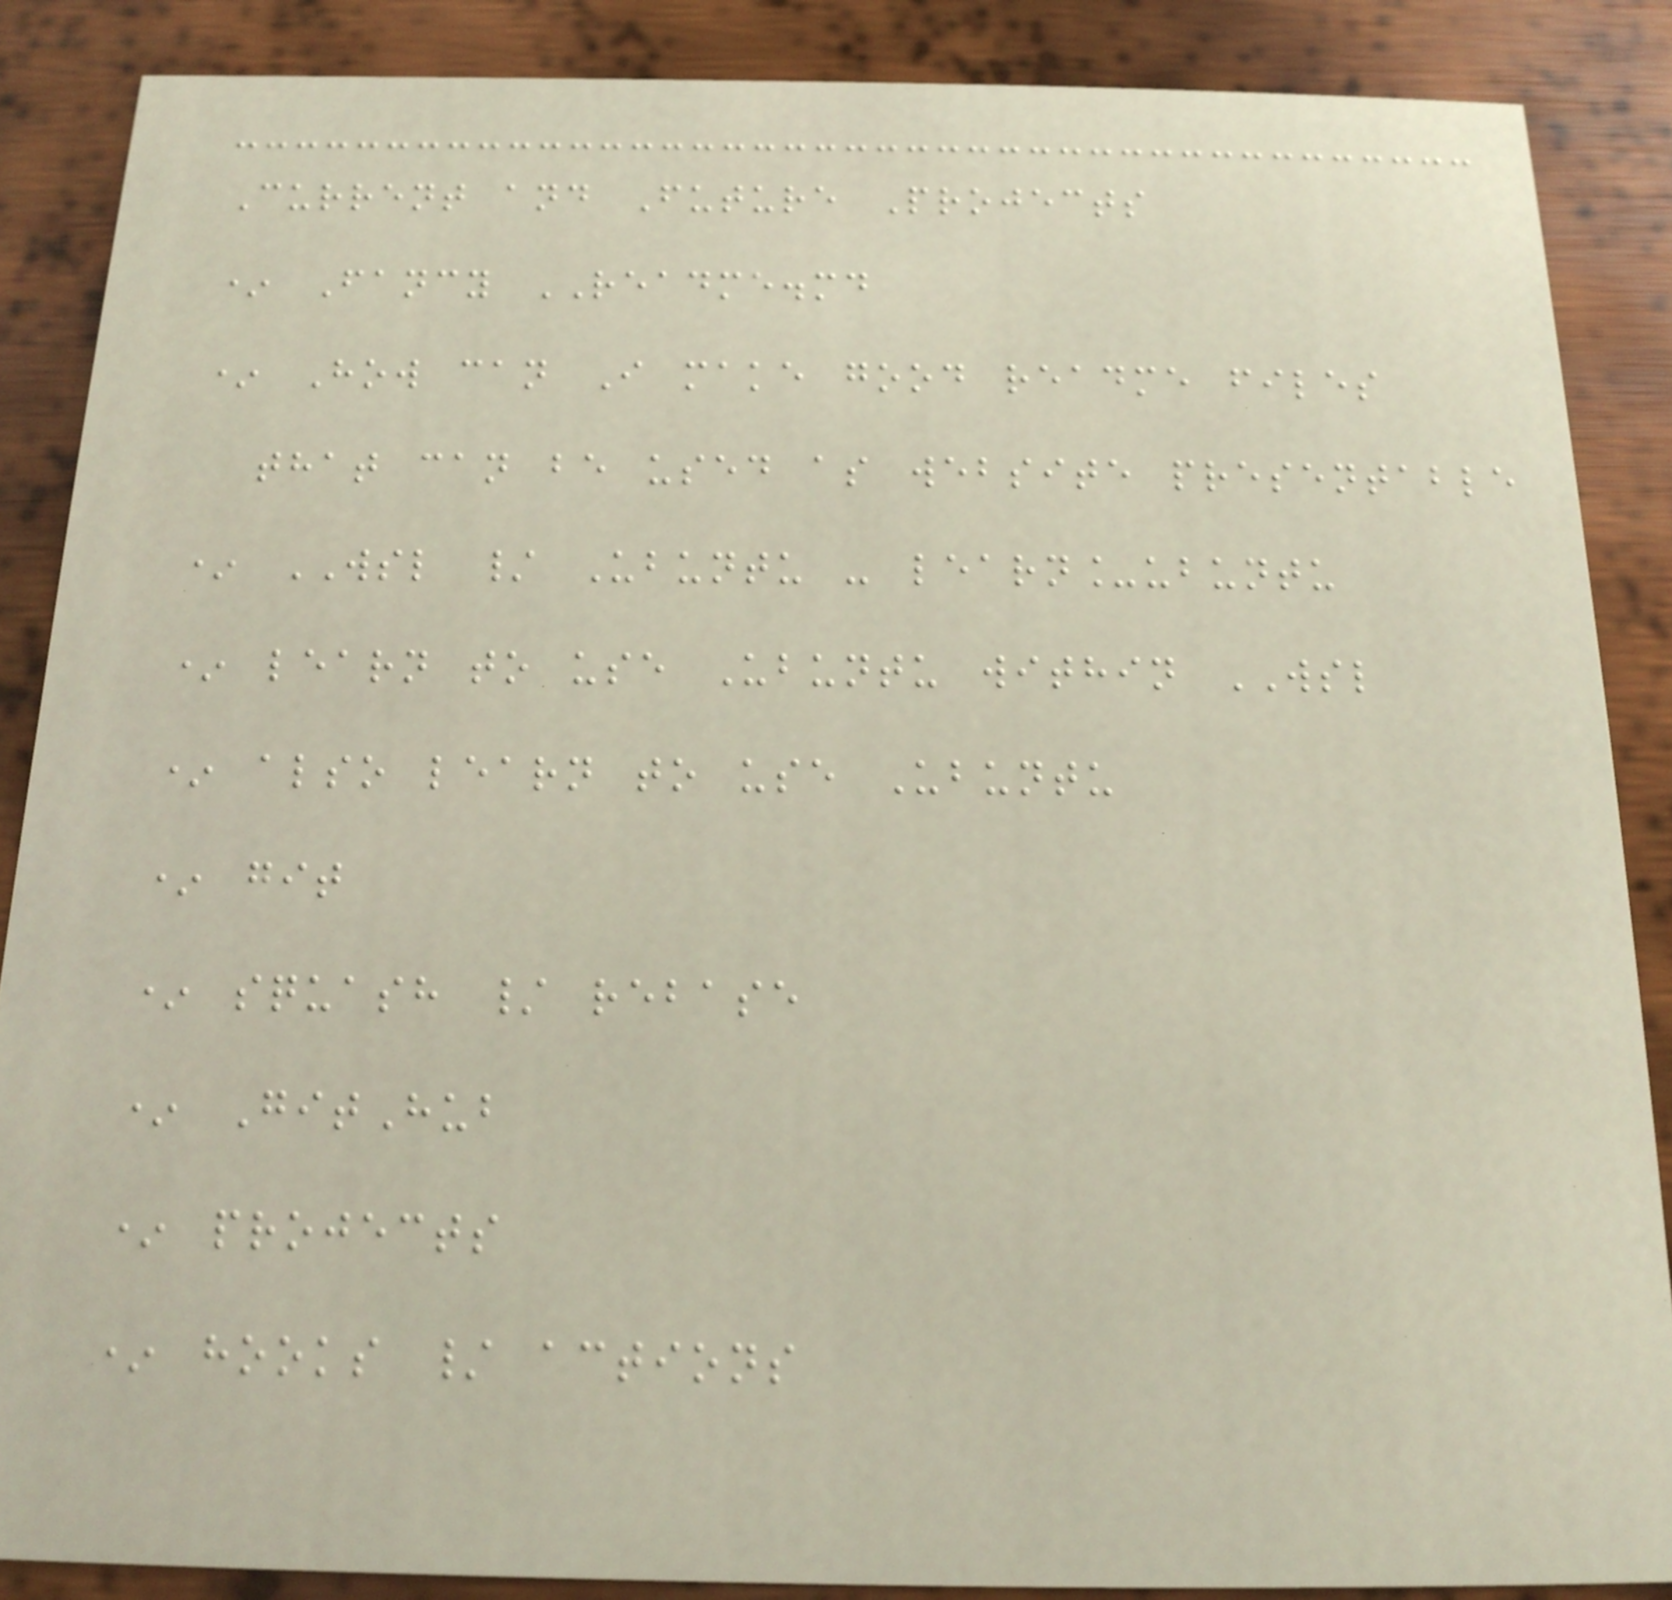Current and Future Projects
* Fancy README.md
* How can I make good readme files
that can be used as website presentable
* WSL / Ubuntu - learn_ubuntu
* learn to use Ubuntu within WSL
* also learn to use Ubuntu
* git
* squash / rebase
* GitHub
* projects
* hooks / actions
